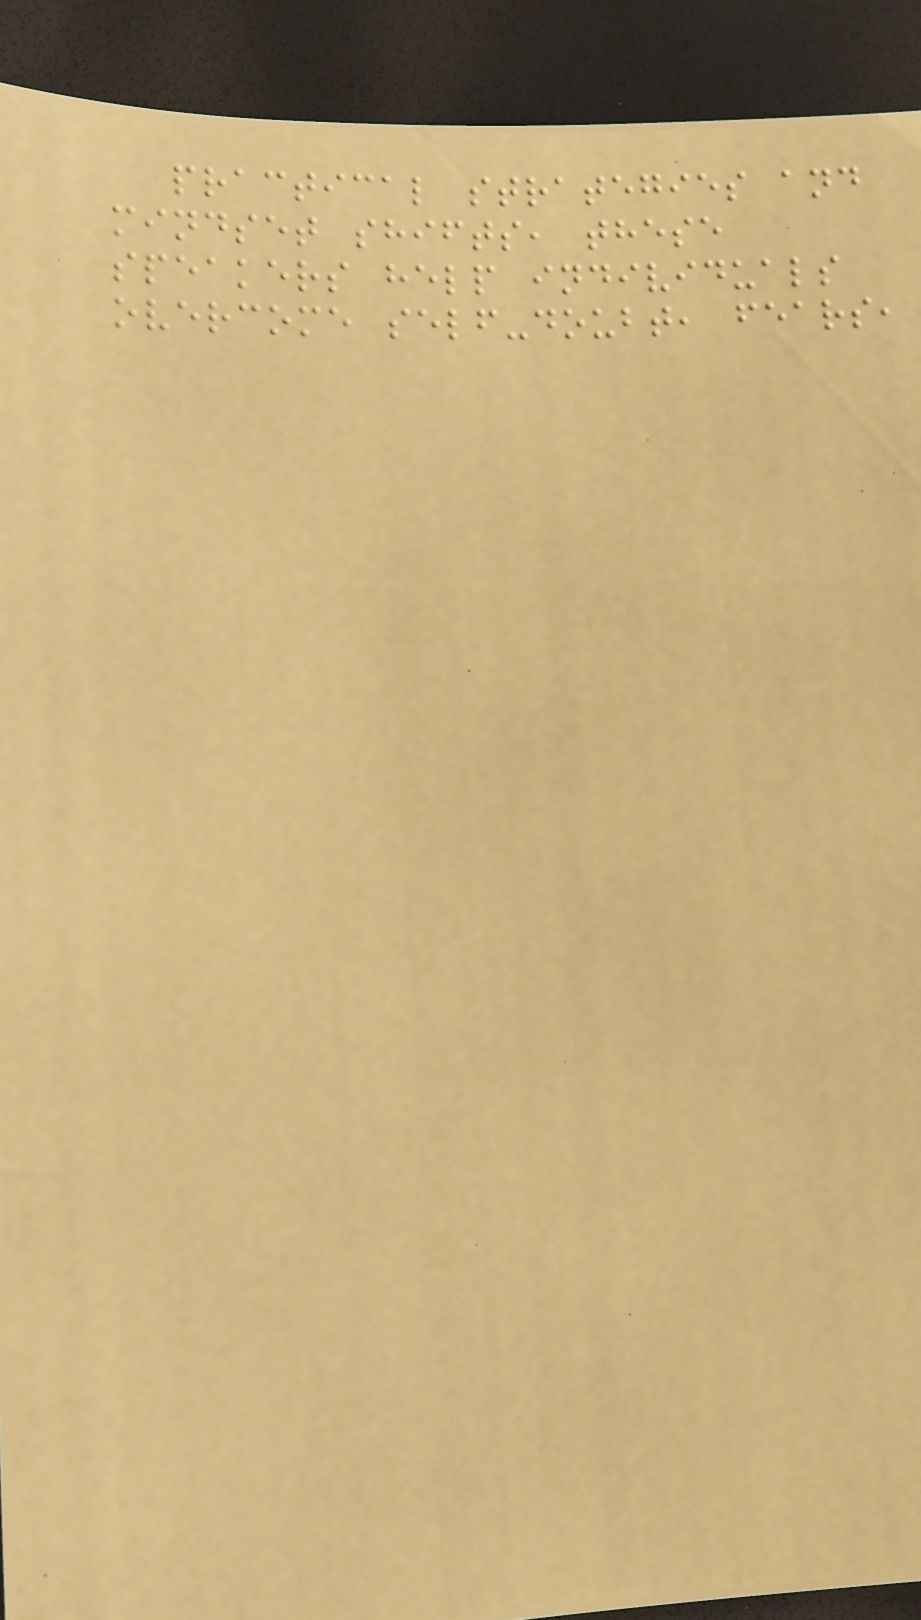practical strategies and
mindset shifts, these
speakers help individuals
overcome self-doubt, fears,
